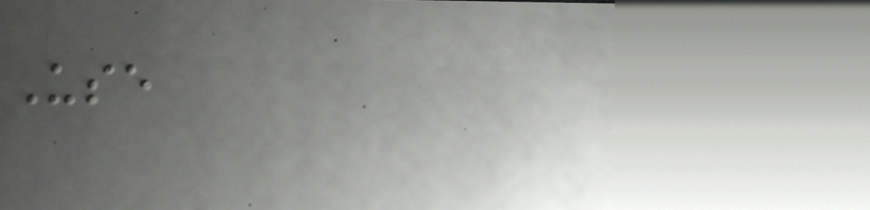Use
